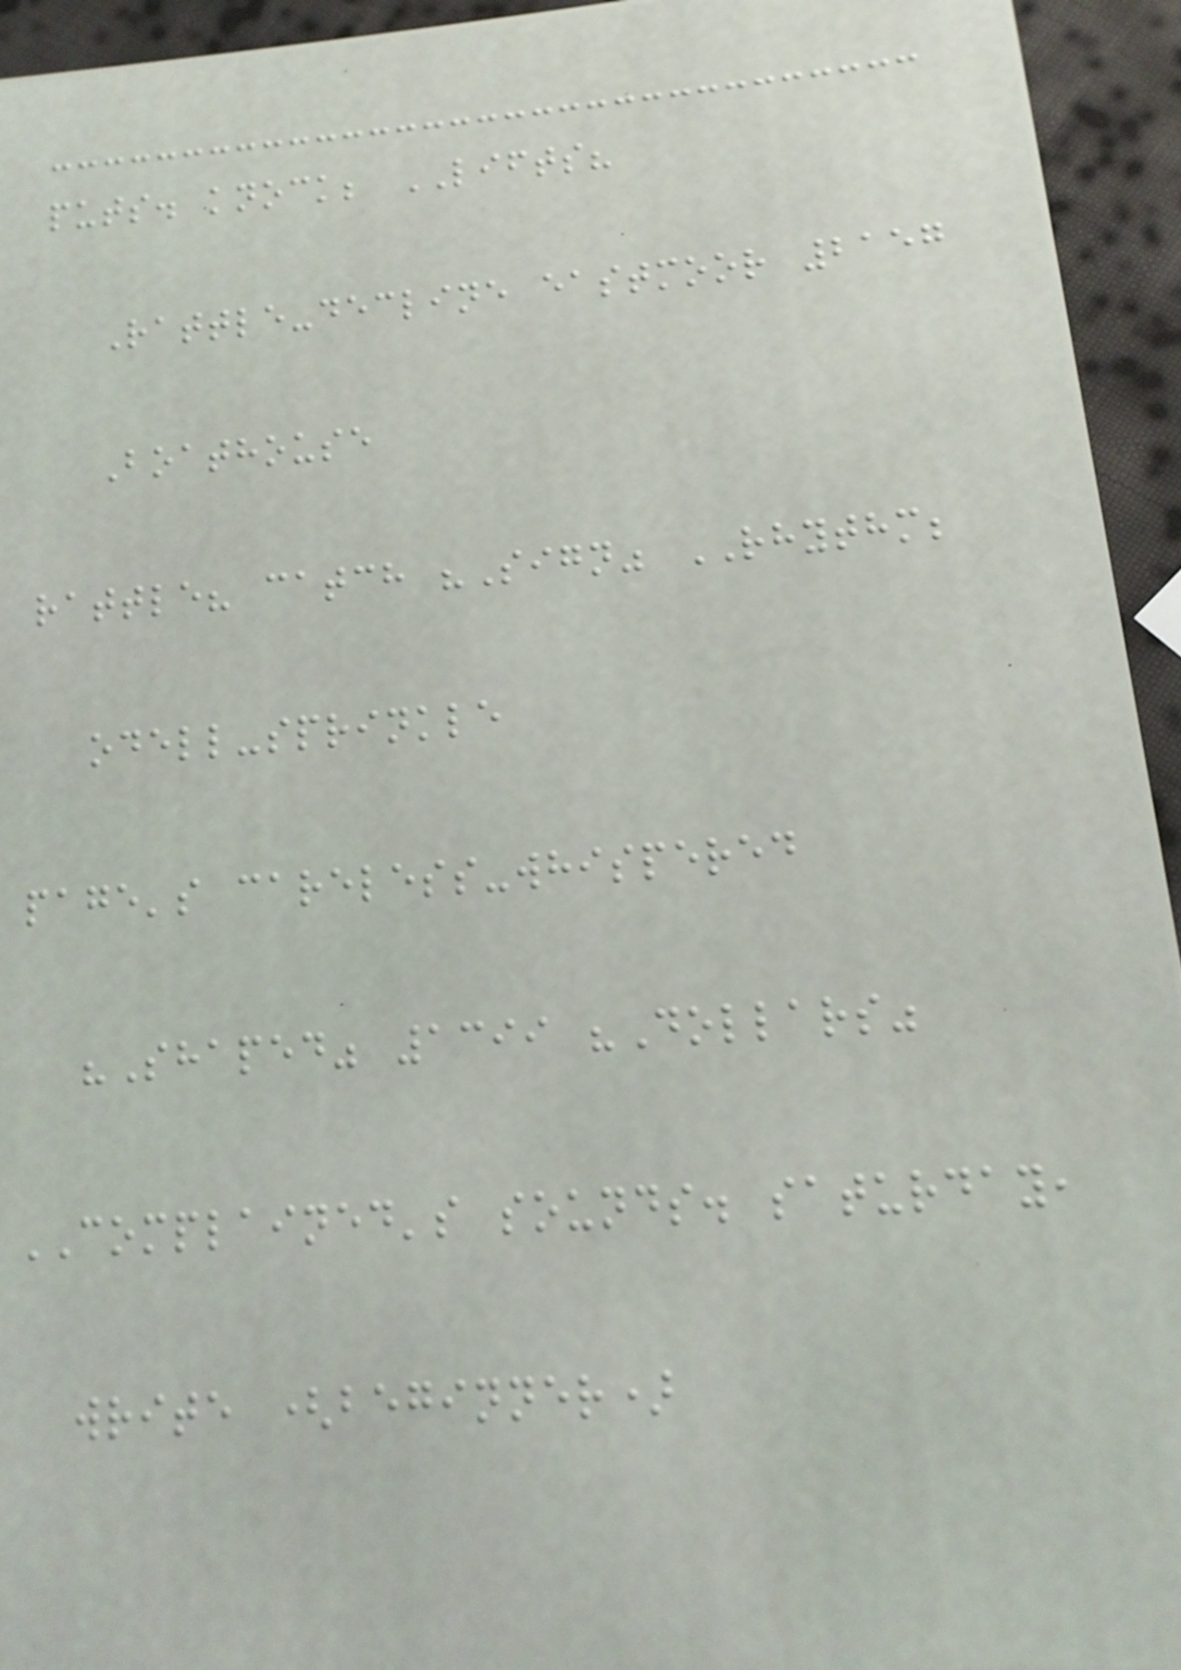puts. knock; LIFTS?
Rattle-decline eastmoor 2157
Boathouse
rattle? catch "Sign" RHYTHM;
odell-sprinkle
page's careless-whispered
"Shaped" 1399 "Dollars"
COMPLAINED's sounds. saturday,
write (beginner)
